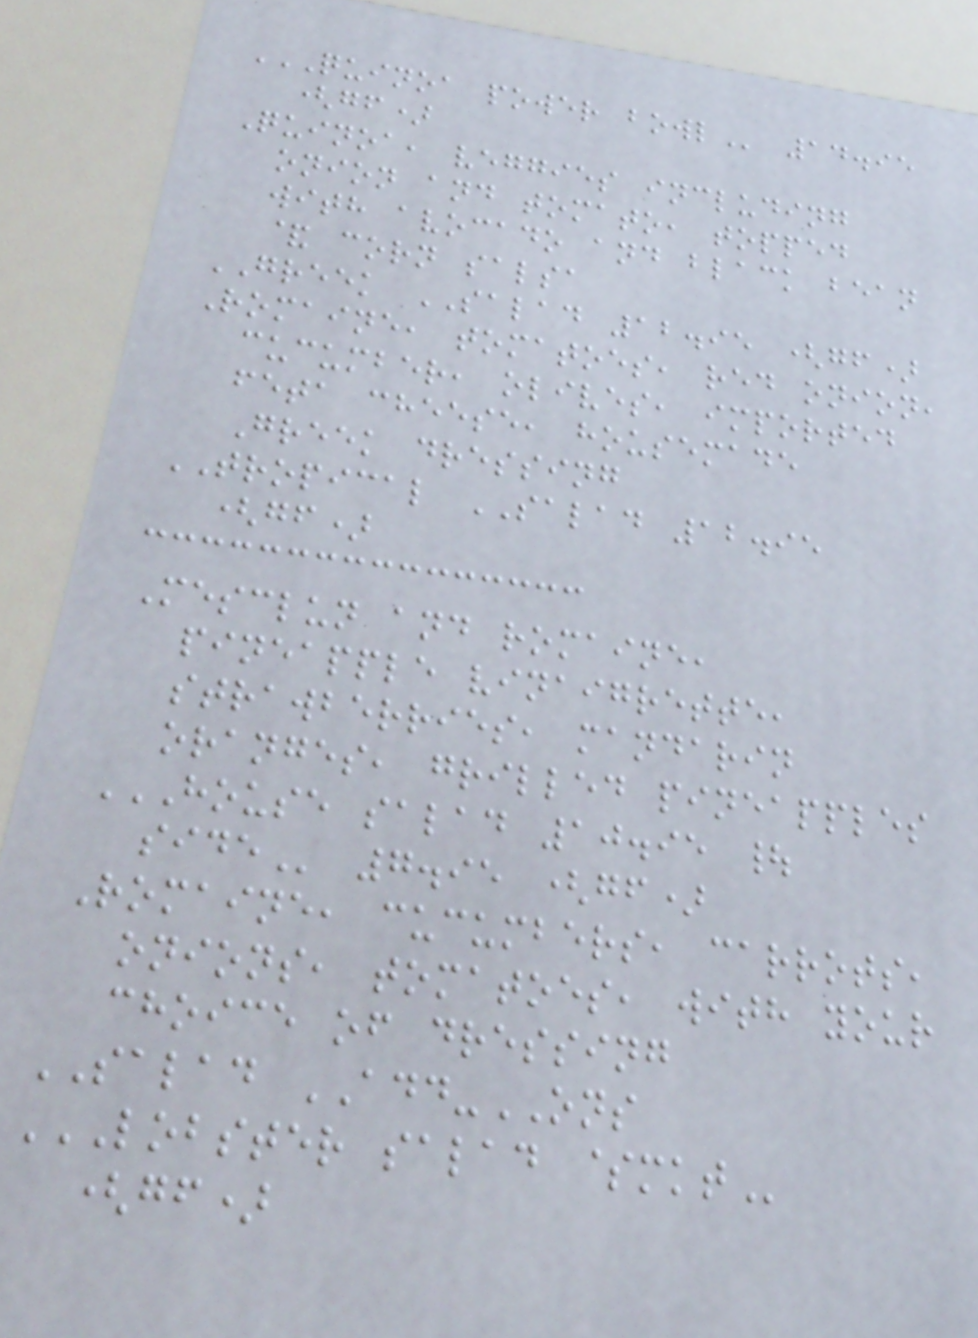QUINOA POWER BOWL 14.95
(gf)
Quinoa, veggies including
onion and tomato, topped
with avocado and black bean
& corn salsa
GREEK SALAD 12.95 (gf)
Romaine, tomatoes, red onion,
cucumber, olives, imported
feta cheese, housemade
Greek dressing
TROPICAL SALAD 12.95
(gf)
Mesclun and romaine,
pineapple vinaigrette,
strawberries, mandarin
oranges, grilled pineapples
HOUSE SALAD 10.95 |
SIDE 7.95 (gf)
Romaine, cucumbers, carrots,
onions, tomatoes, with your
choice of dressing
SALAD ADD-ONS
LOBSTER SALAD $MKT
(gf)
